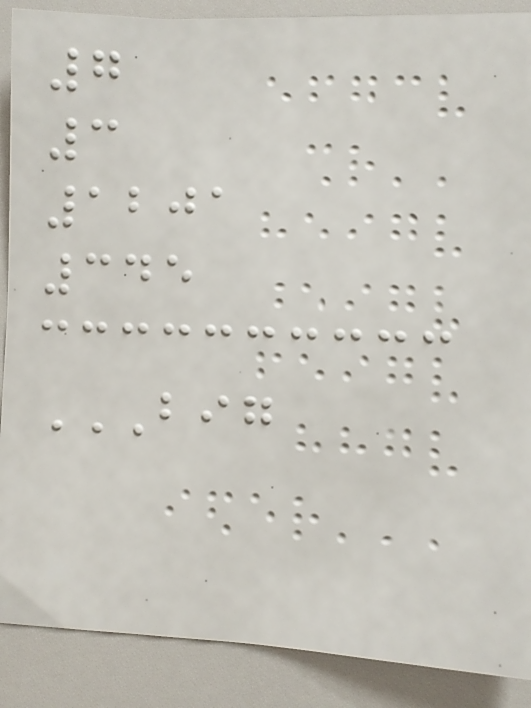7
3
1201
345
BIG
